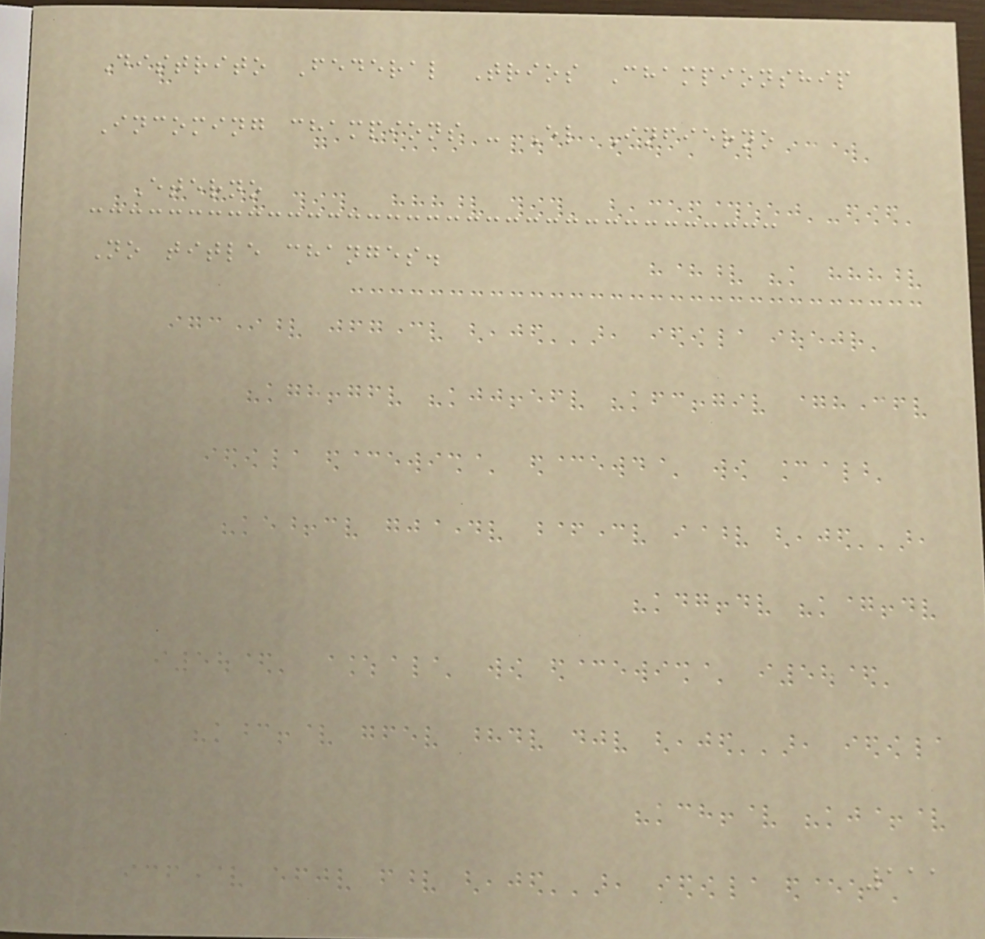Distrito Federal Trios Championship
Incoming champions - El Infierno
Eterno
No title changes.
111
